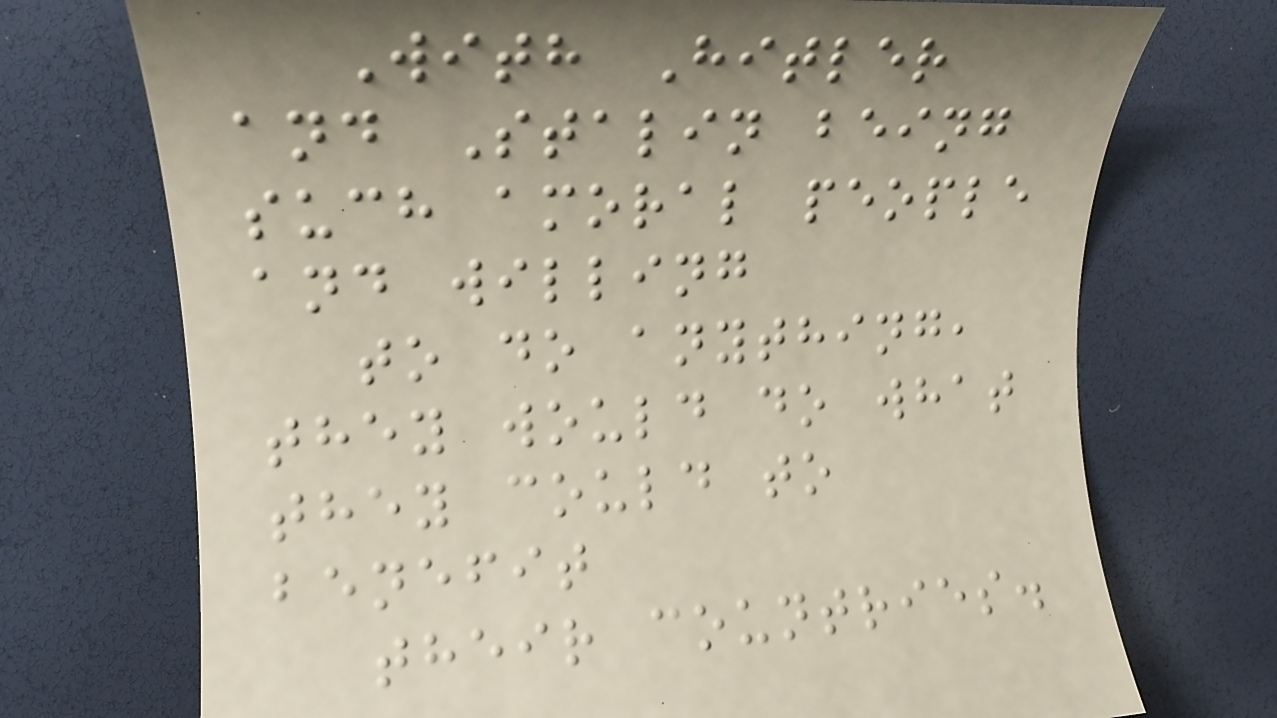With Hitler
and Stalin being
such amoral people
and willing
to do anything,
they would do what
they could to
benefit
their countries.
